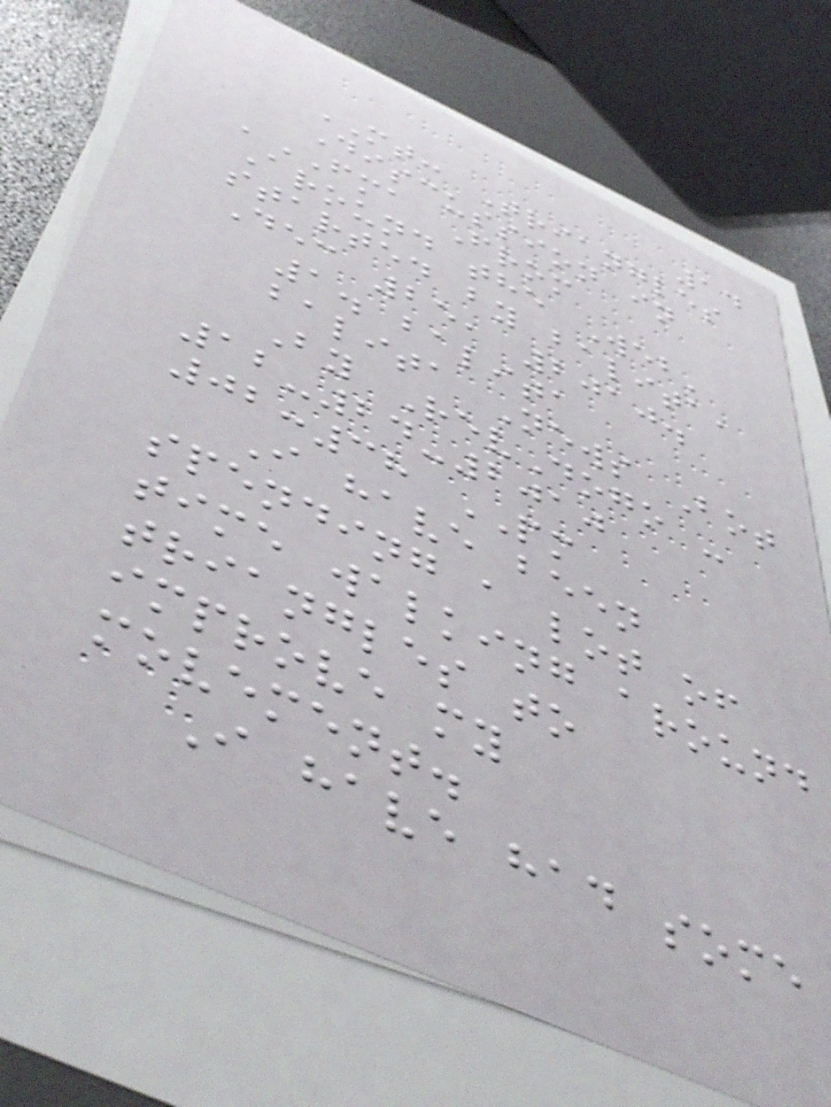14
MT: Triangles
Discussion in
'FMA From
Around the Web'
started by balita,
Dec 25, 2010.
1. balita
balita News Bot
By RevDogo -
12-24-2010
02:38 PM
I have been
spending a lot of
time walking around
triangles to
improve my
movement.
I have had some
